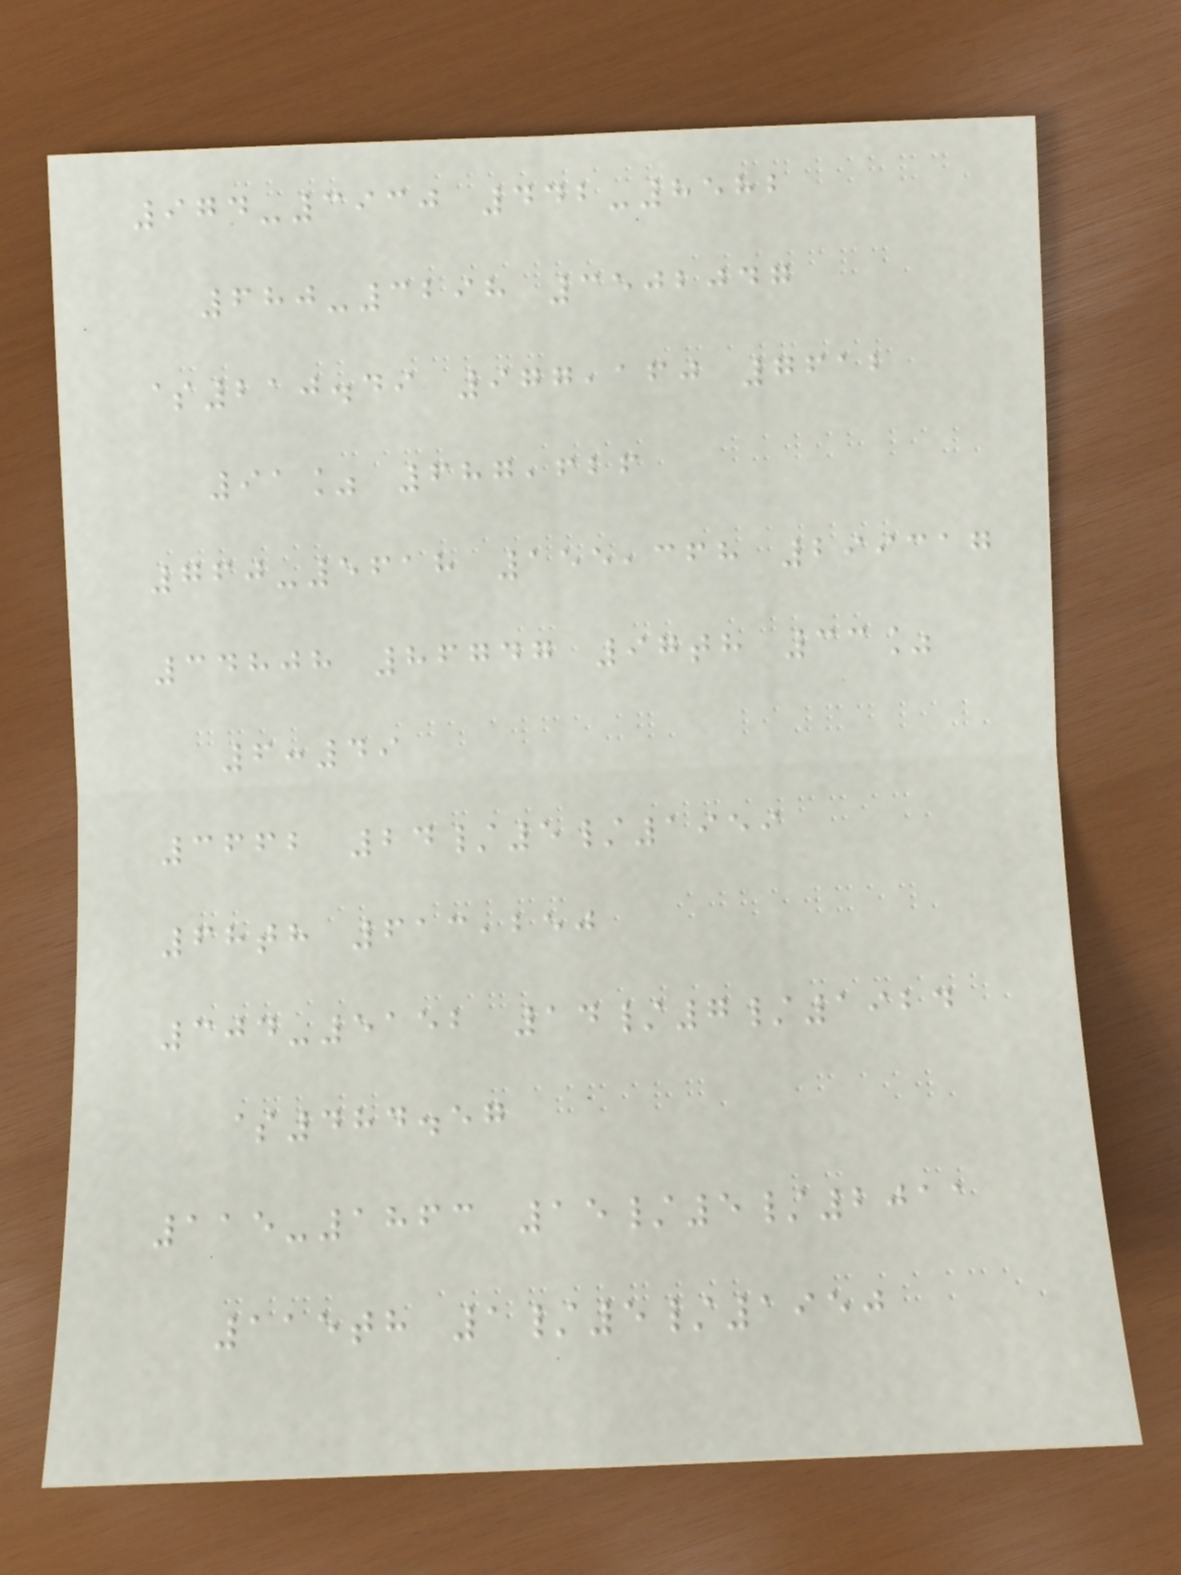974-3930 442-8582
680-3298 3502047
$210.49 977,160 7612
91% 687,626
760-5618 155,368 299317
34808 86747 97th 33%
6:49
3662 24/5/1959
68th 613,250
304-5152 14/7/1924
$484.57
115-1863 15/5/2011
115th 1/5/1950
